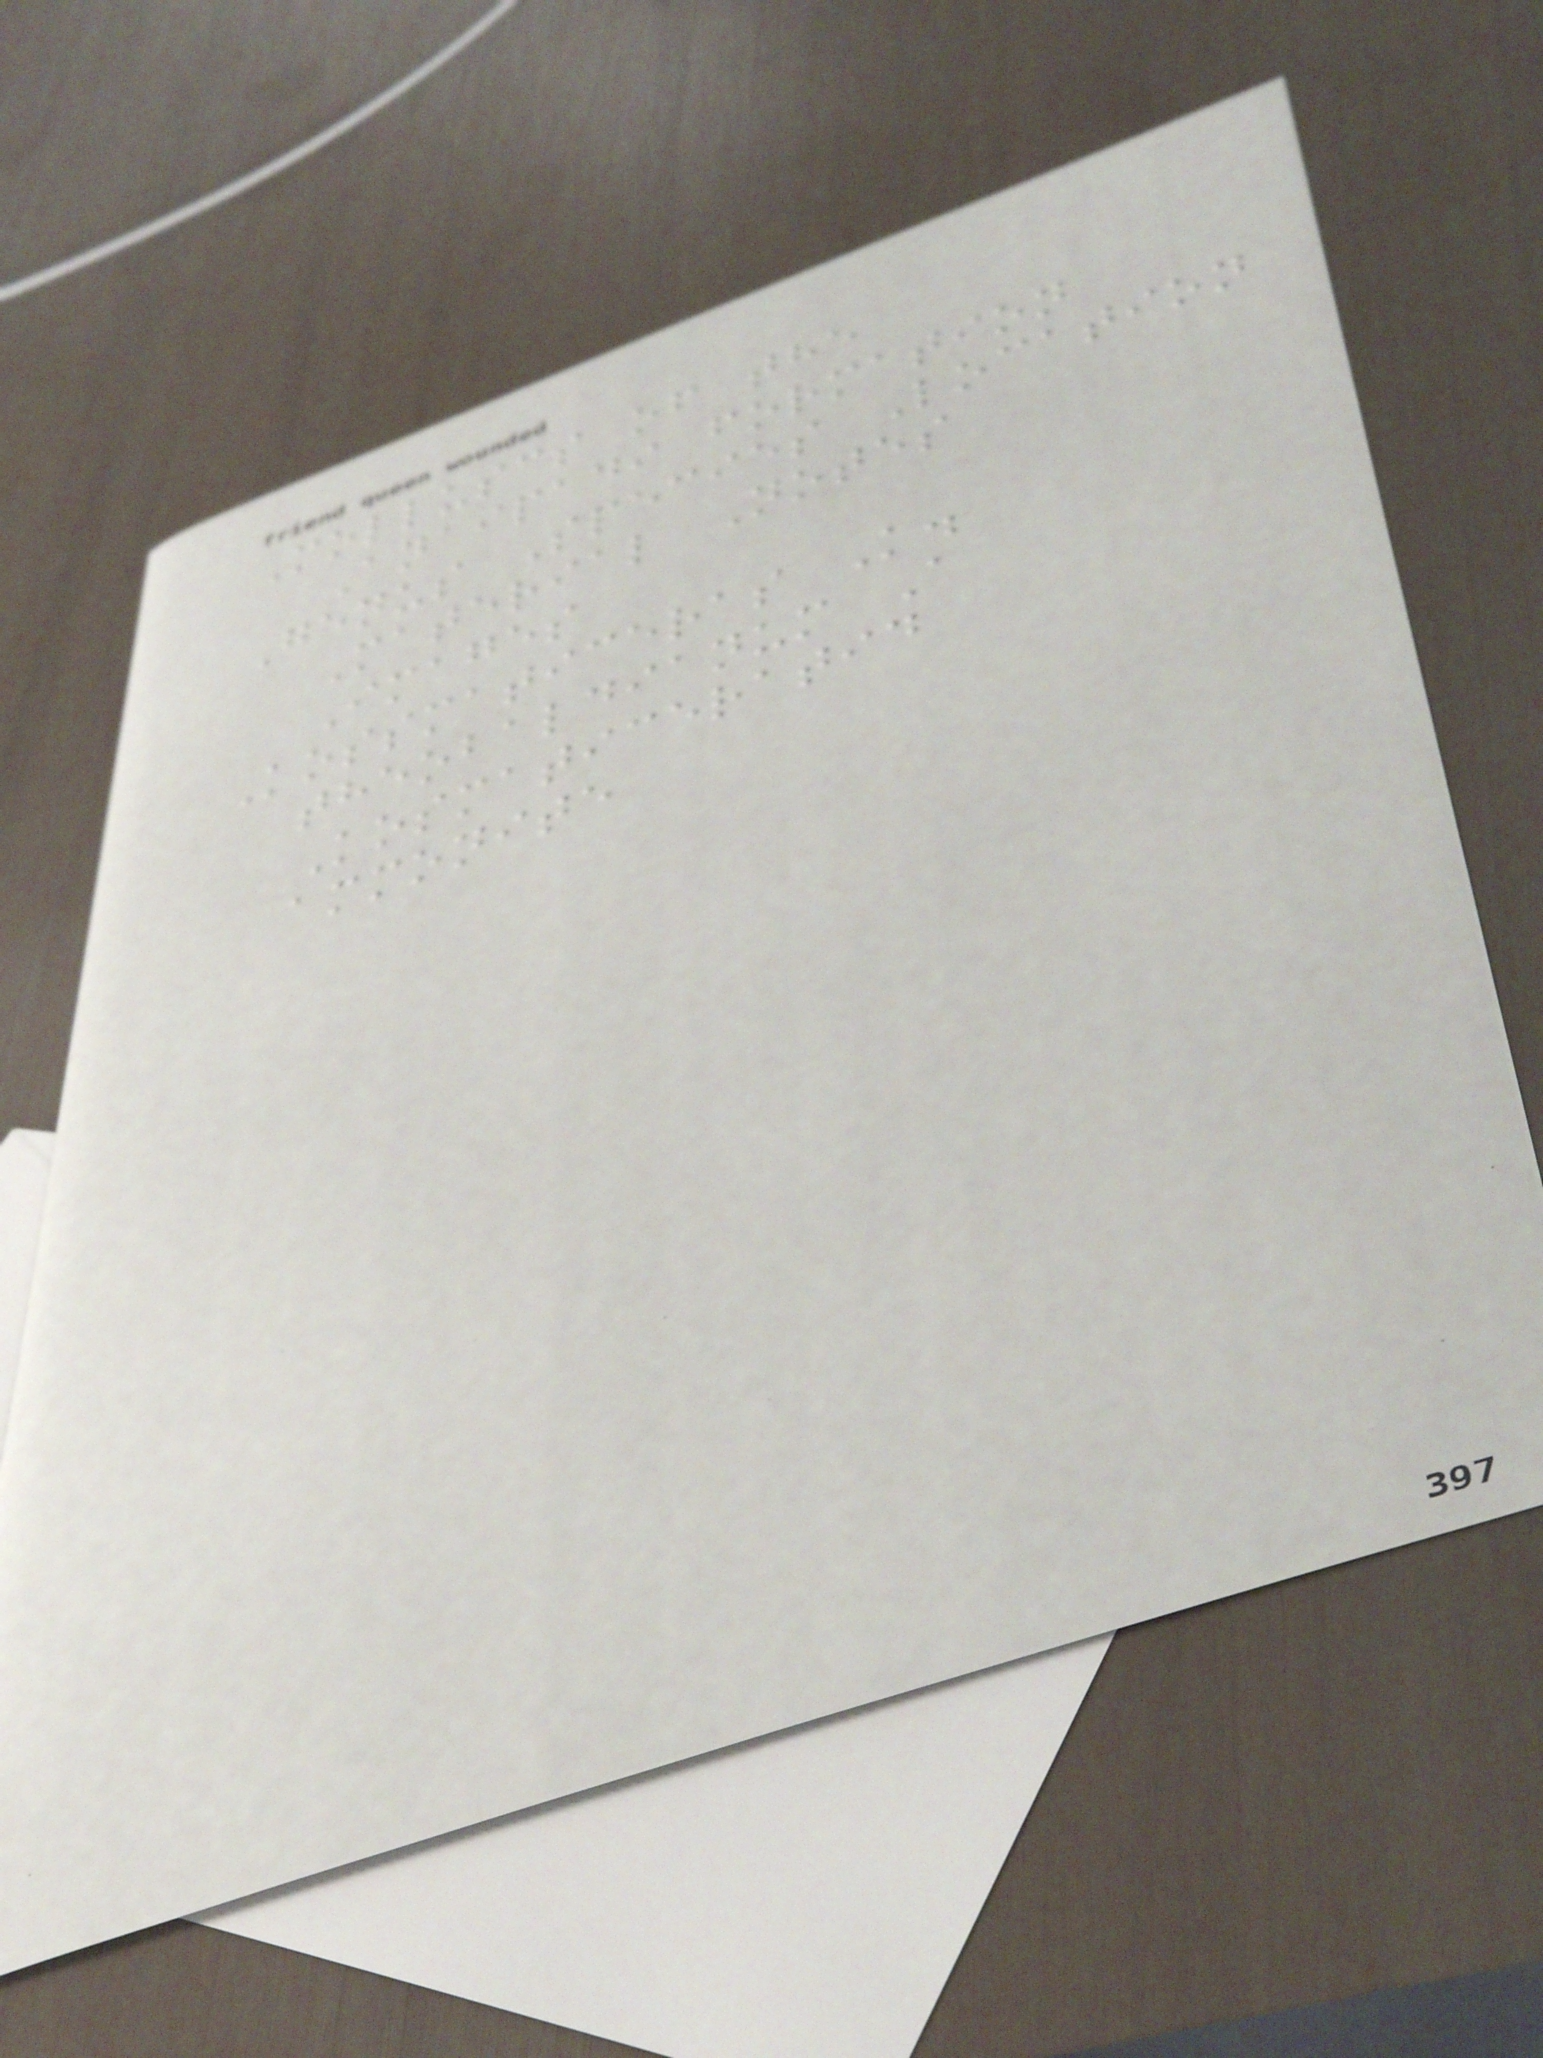Molluscs of the
Anaipadi formation
Genus Species Location
Material Notes
Images
Kossmaticeras K.
theobaldianum A
Kosmaticeratid
ammonite
